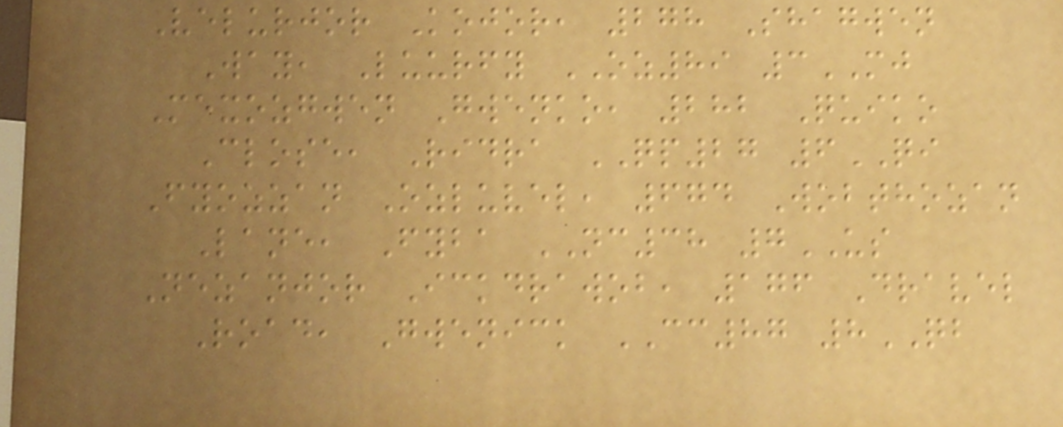Velurjor Kojor, 278 Shagwen
Way, Luurfy OZ89 3MJ
Mexozgwen Gwenko, 282 Quiko
Close, Ridra QP27 6QI
Fyozzan Ozluvel, 674 Wobthozan
Lane, Fyba NC38 7US
Nezanjor Ickdrawob, 176 Dravel
Road, Gwenick CC87 8QB
